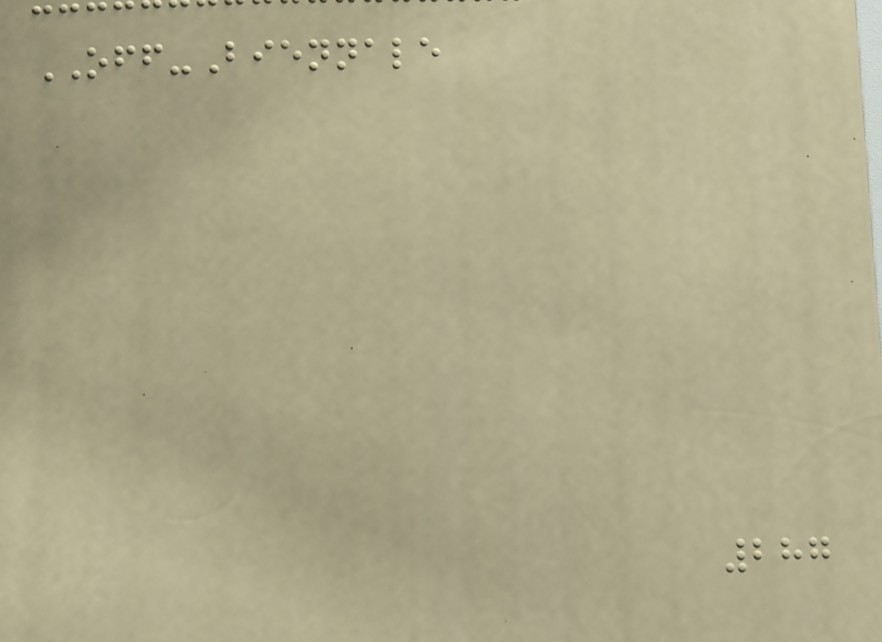OFF-Biennale
287
